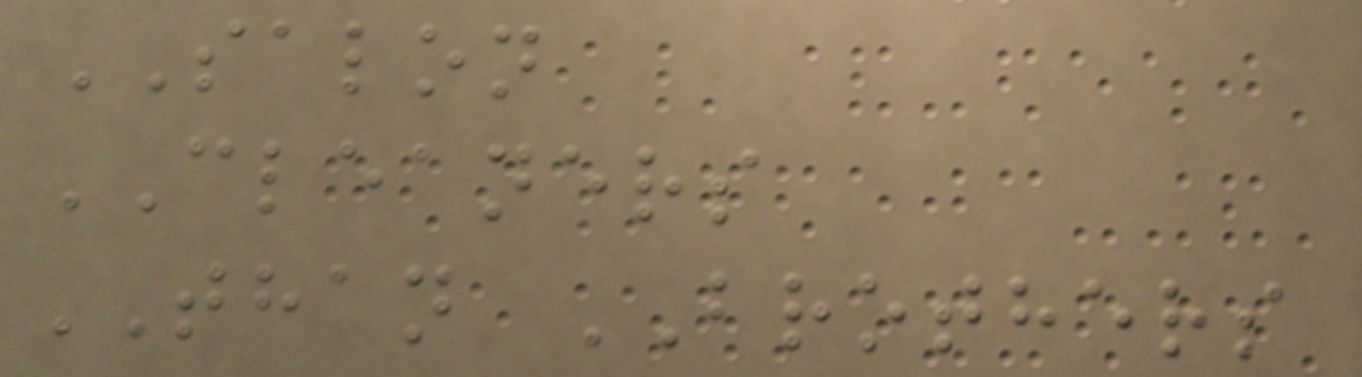SALON
CLEANERS
THAN BROTHERS
